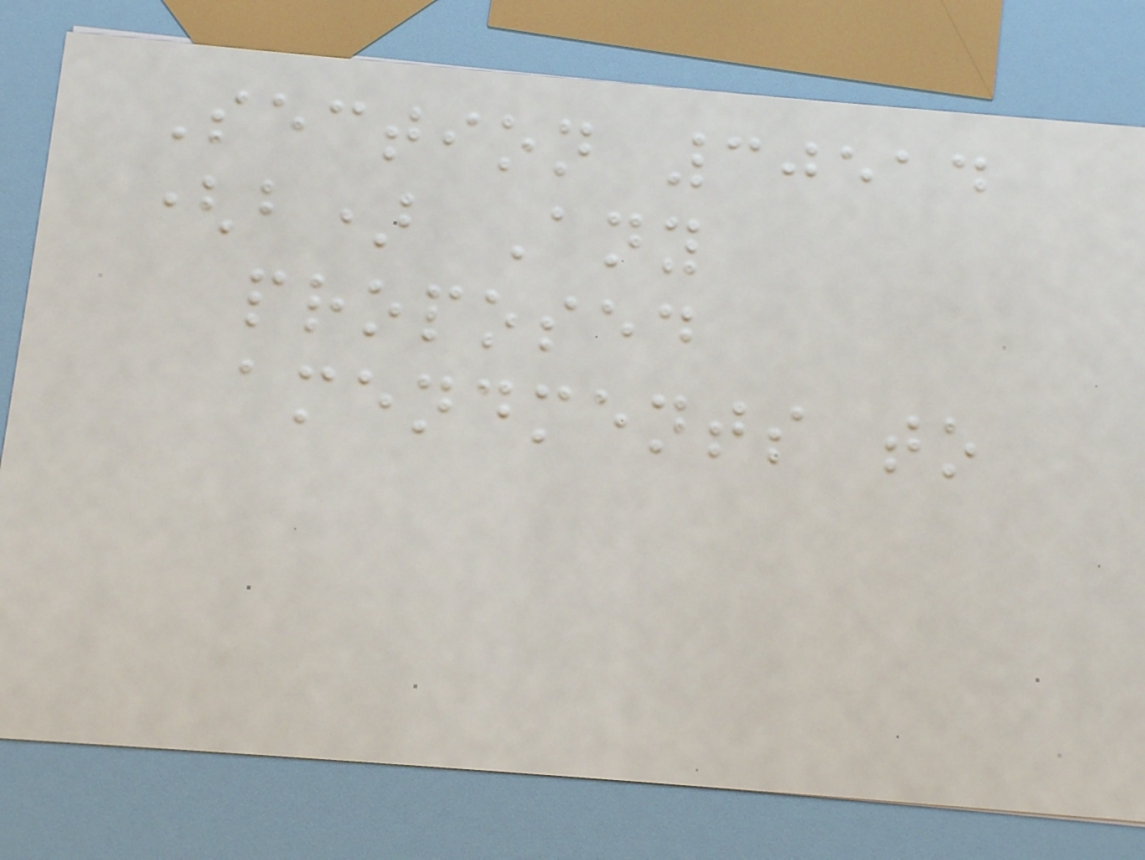Section 30514
(b) Any
proposed
amendments to
